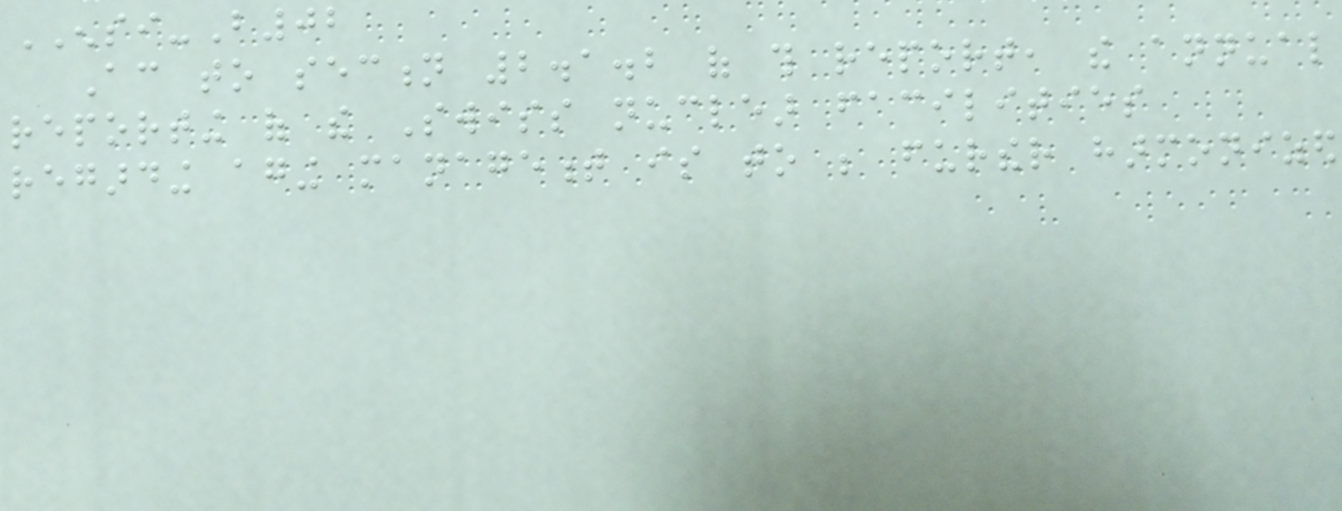ENSI-B02
According to section 2.1.2 of this report, the annual
reporting of the Swiss nuclear facilities
regarding aging management is to be further harmonized
